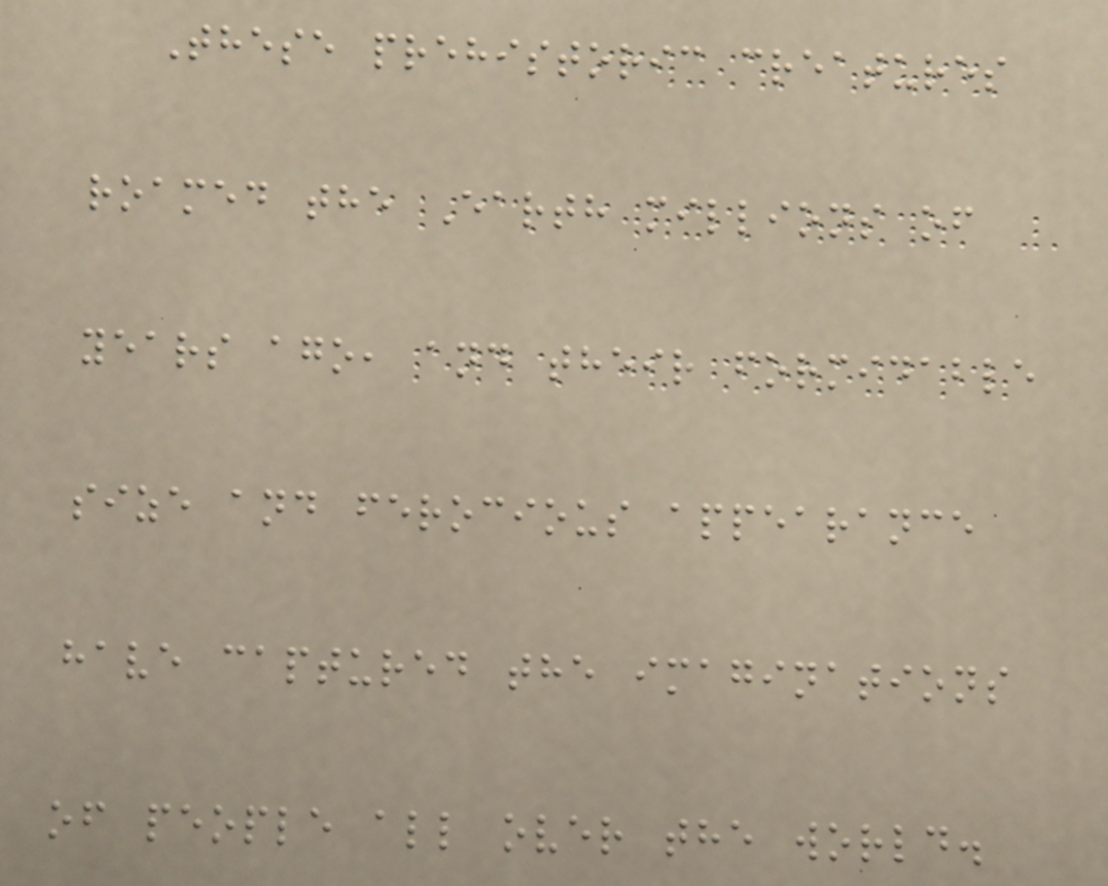These prehistoric creatures
roamed the Earth millions of
years ago, and their formidable
size and ferocious appearance
have captured the imaginations
of people all over the world.
